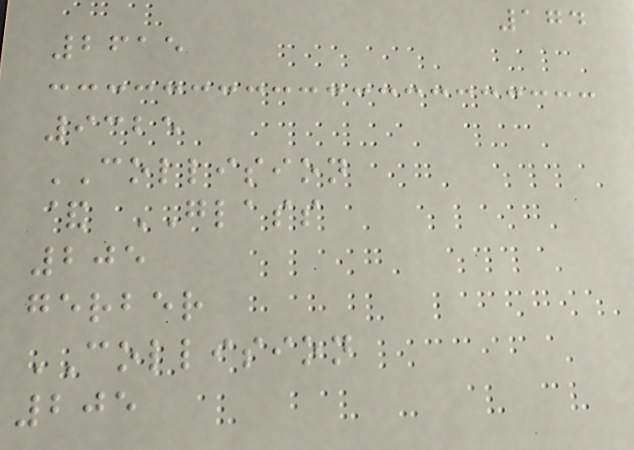174
2615
9325
COLLISION
& GLASS
205
gerber
COLLISION
205
